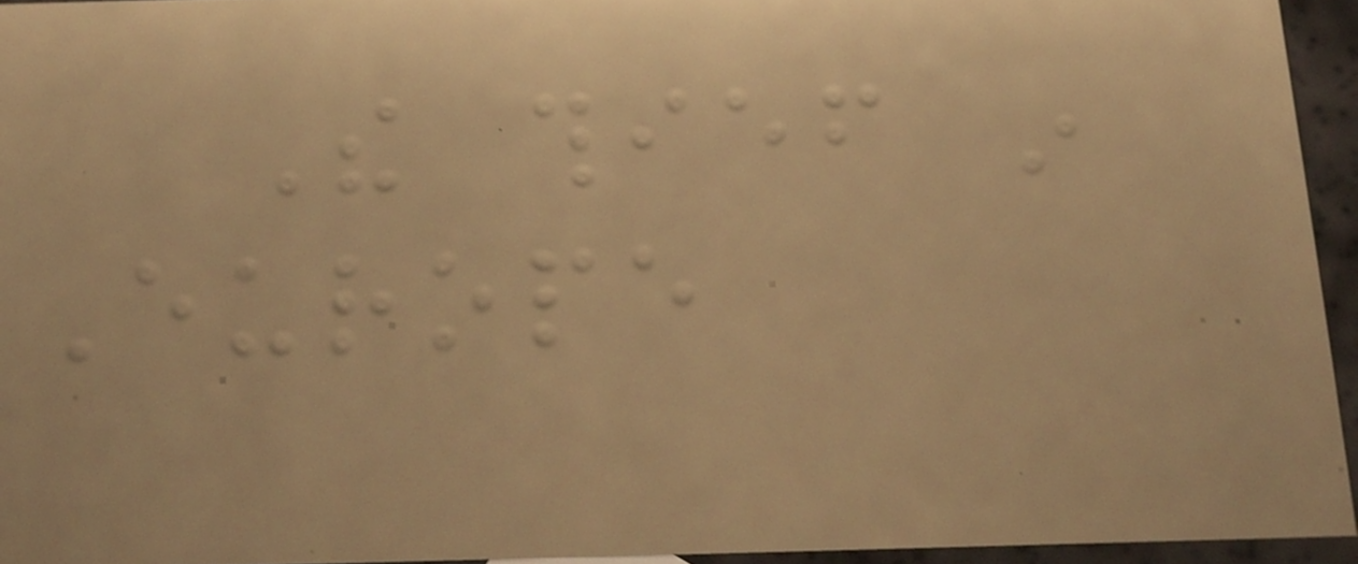The thief in
Europe
